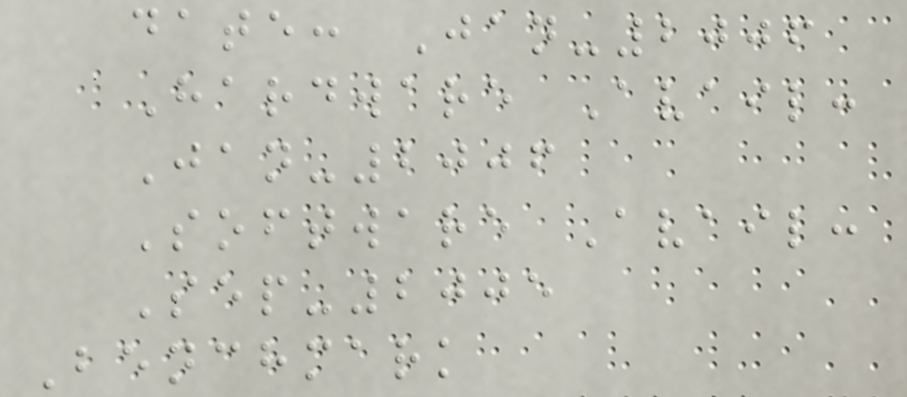date: Jan-2006
Hardware Avail:
Jan-2006
Software Avail:
Sep-2005
Benchmark
